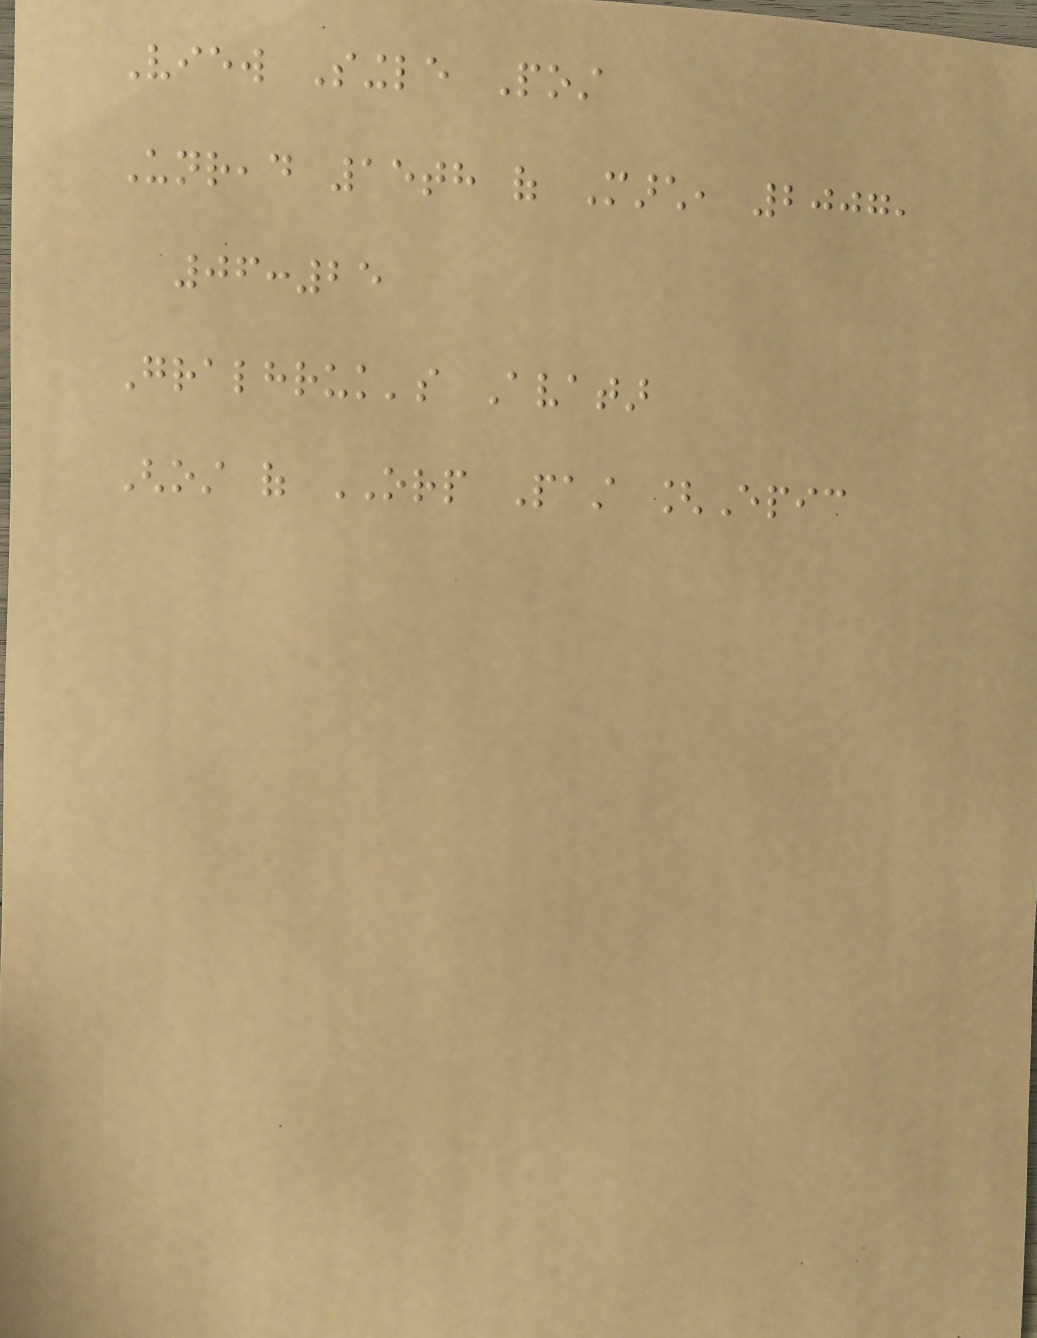View Single Post
Unread 15th of March, 2007,
06:25
Gralhruk's Avatar
Ghost of ORP Past [Epic
